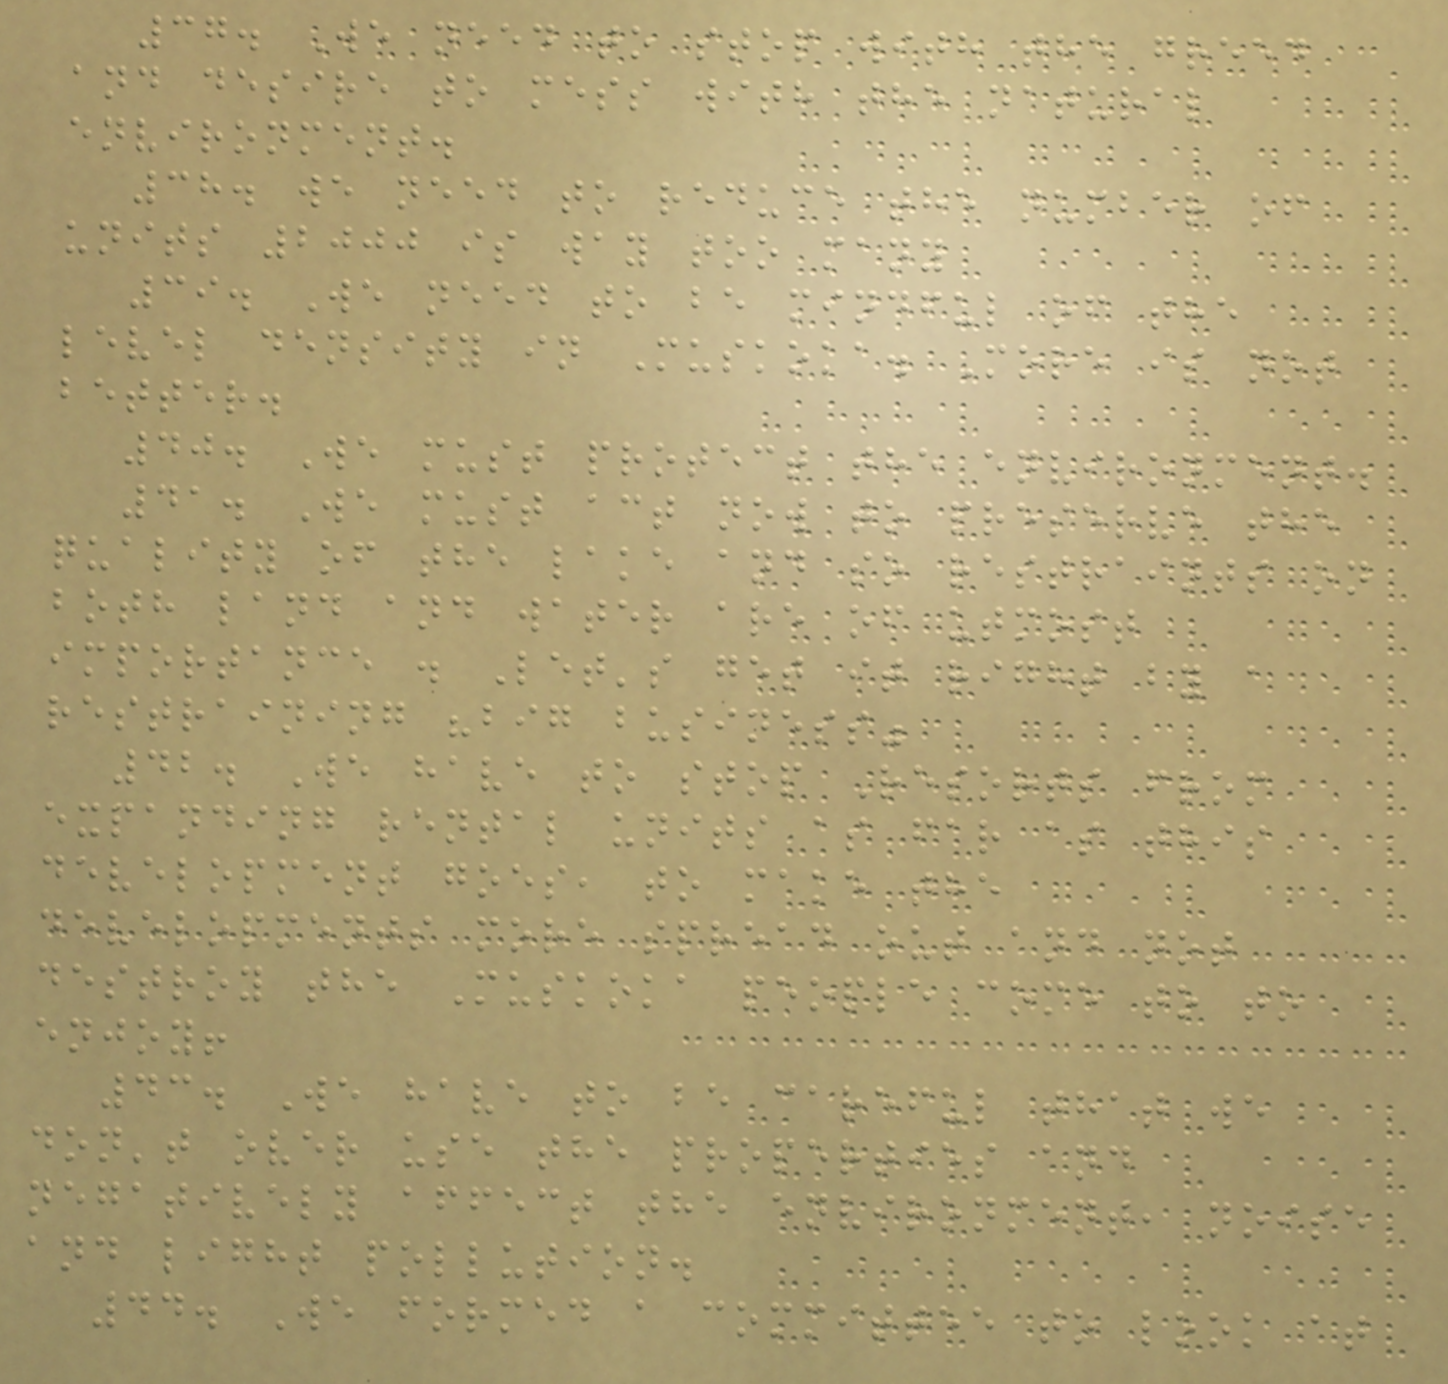37. We need to stop with the greed
and desire to mess with the natural
environment.
38. we need to reduce the number of
units 2000 is way too many
39. We need to be mindful of the
level density in Muskoka. More is not
better.
40. We must protect the environment.
41. We must act now to preserve the
quality of the lake and so restraints on
both land and water are of utmost
importance . Let's get it right by a
restraining "big business"
42. We have to stop Resorts from
expanding rental units as far as this
development goes, to make the
developments more spread out and not
destroy the Muskoka people come to to
enjoy!
43. We have to be careful that we
don't over use the properties and
negatively affect the environment, noise
and light pollution.
44. We formed a committee to look at
